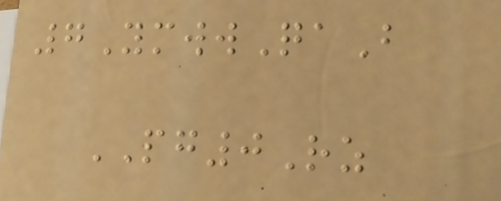7YmwwQaB
PG0Rz
